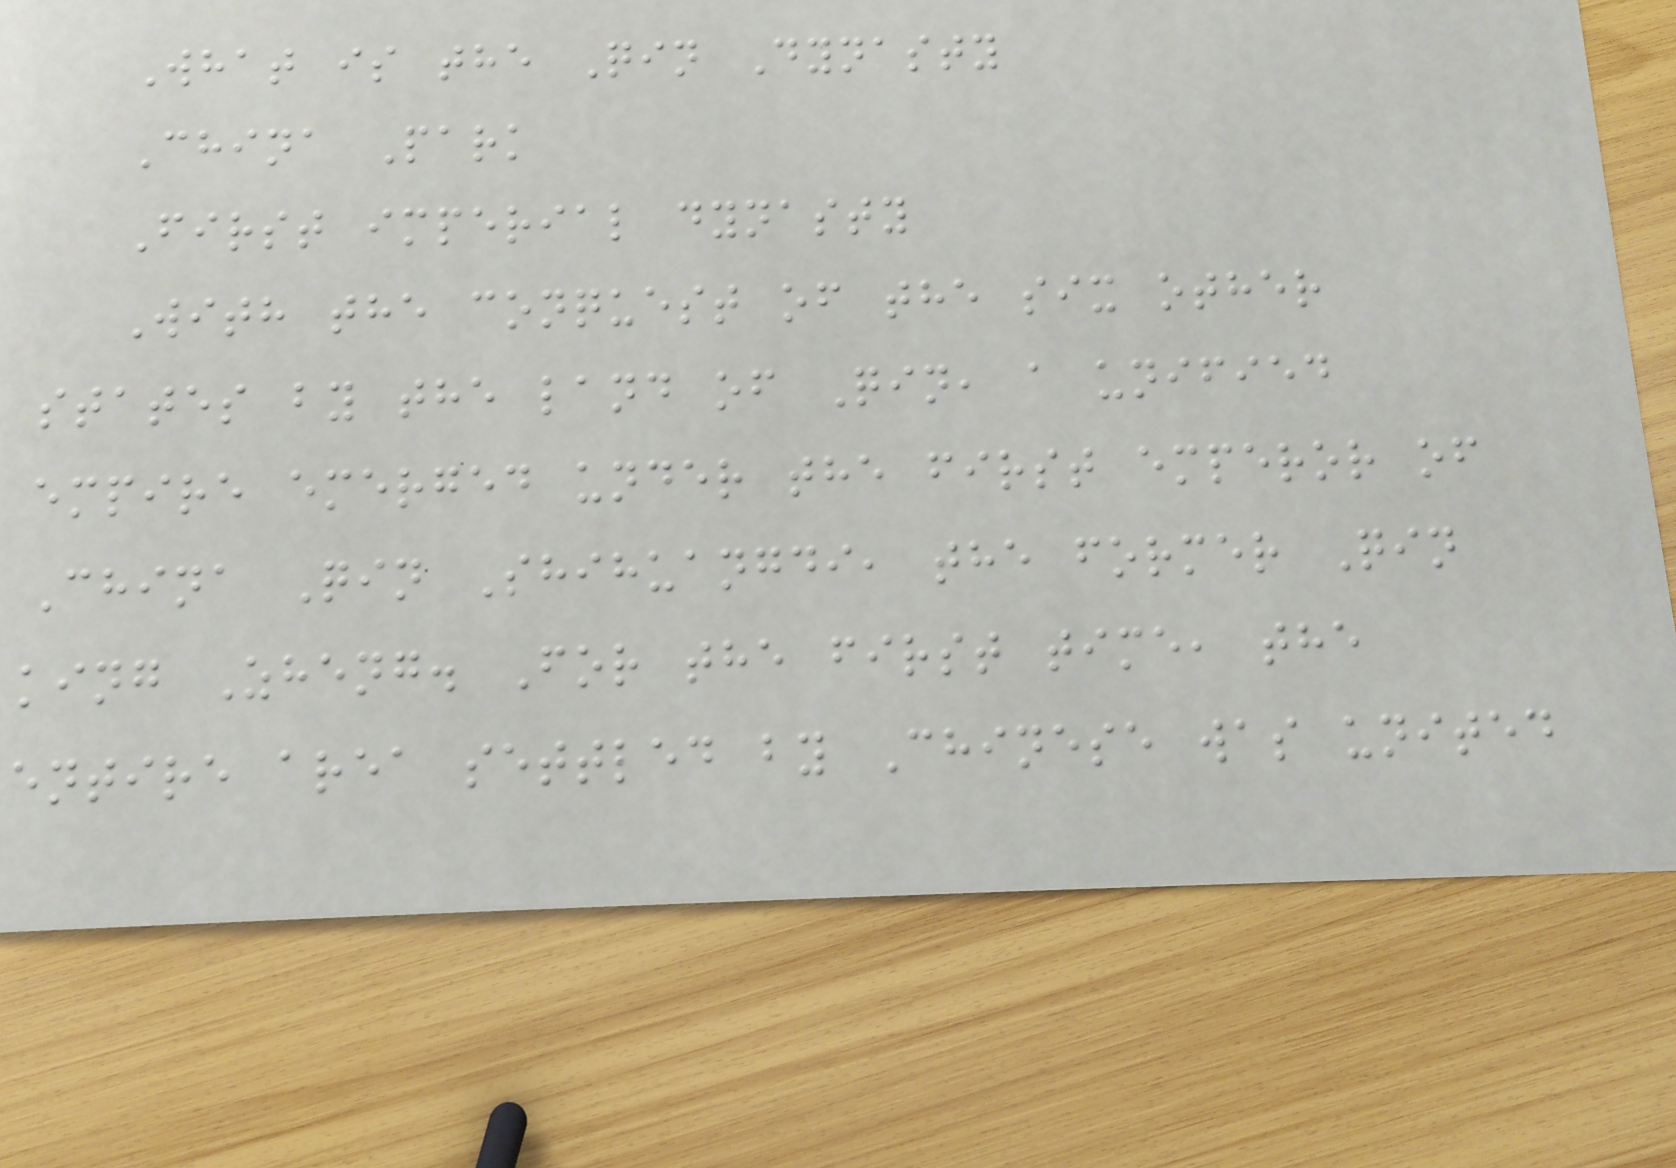What is the Qin Dynasty
China Park
First imperial dynasty
With the conquest of the six other
states by the land of Qin, a unified
empire emerged under the first emperor of
China Qin Shihuangdi, the former Qin
king Zheng. For the first time, the
entire area settled by Chinese was united
